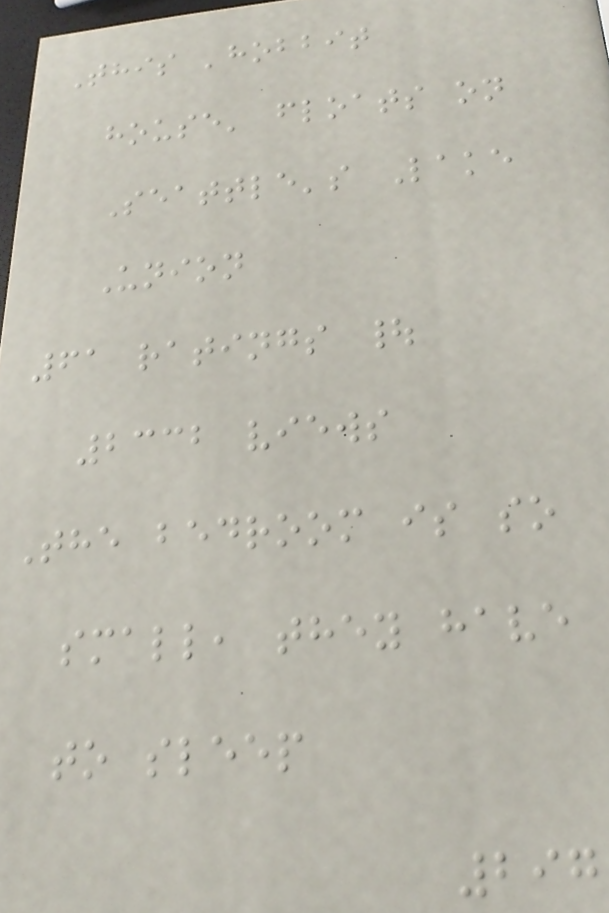This 'hobbit
house' floats on
Seattle's Lake
Union
61 ratings |
2332 views
The bedroom is so
small, they have
to sleep
297
